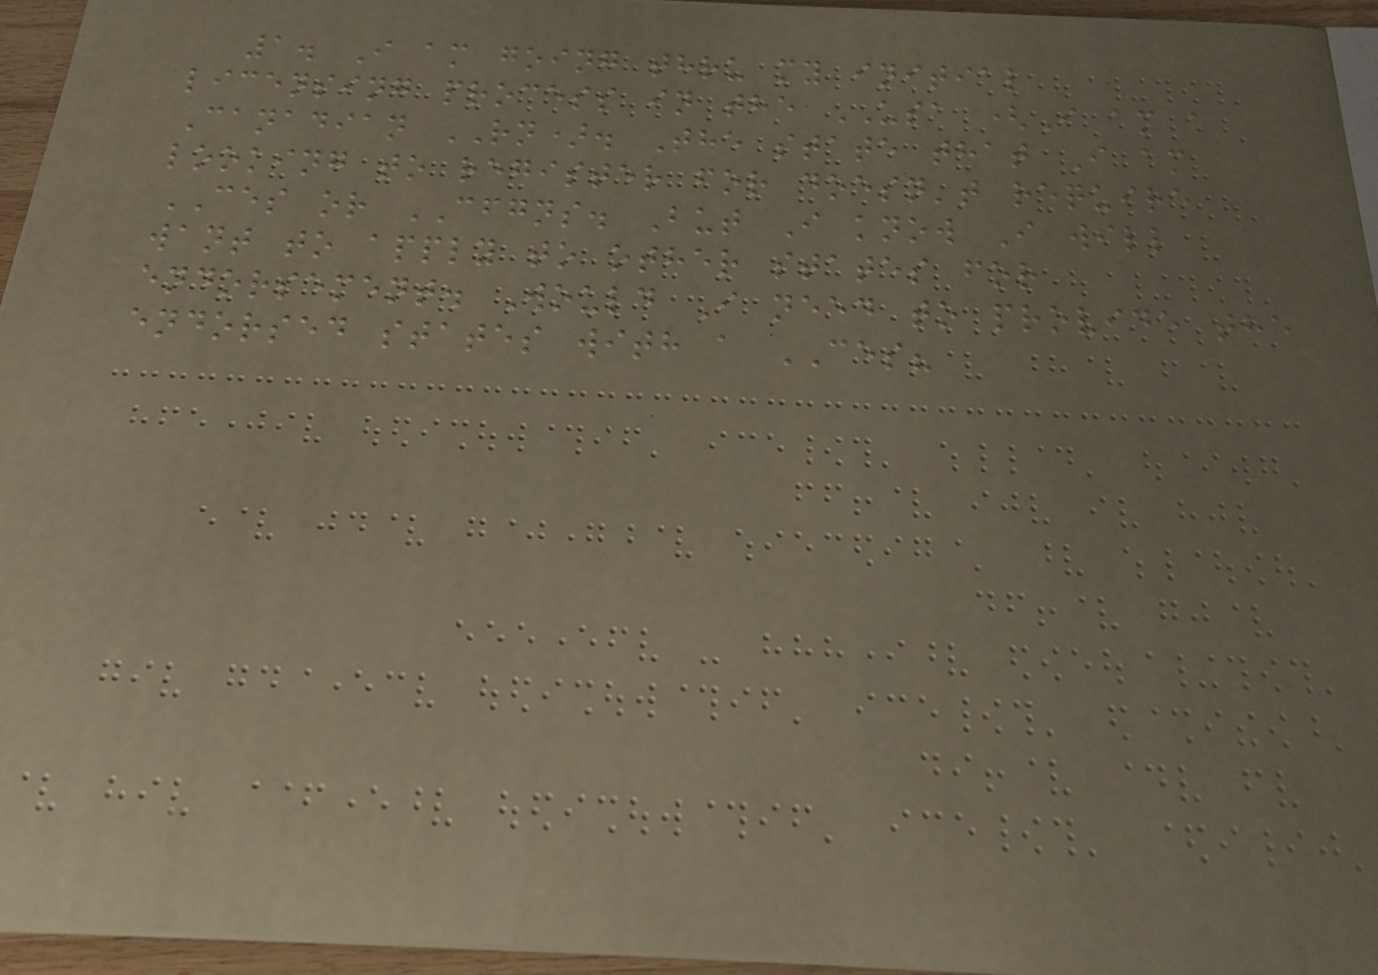1. I am going thru my initial
licensing process in the USA (I am a
Canadian RN). The state that I am
looking to register for doesn't require
CES or CFGNS. But I know I will
want to apply to other states for
endorsement. Would I need to provide the
endorsed states with a CES?
